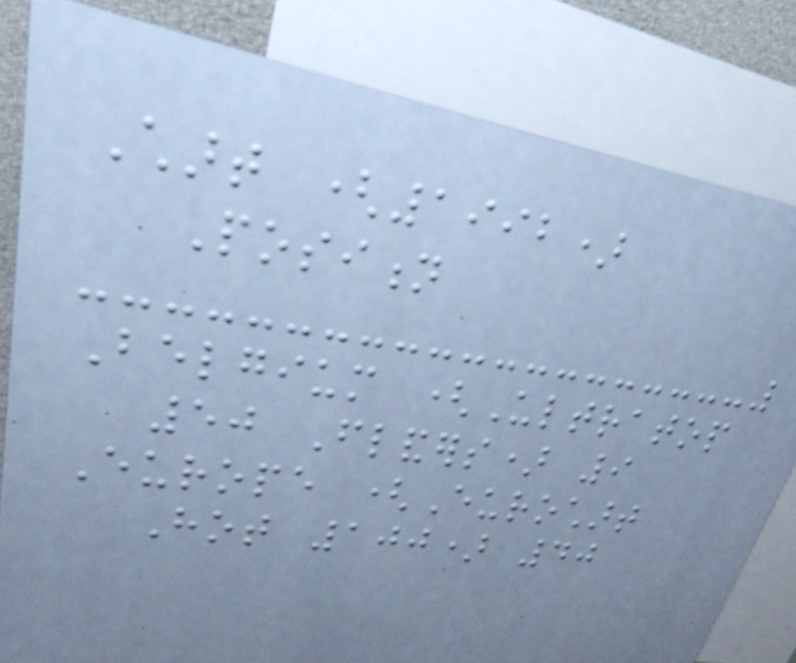Chart (1992)
Position
Belgium (Ultratop
50 Flanders) 9
Europe (Eurochart
Hot 100) 40
